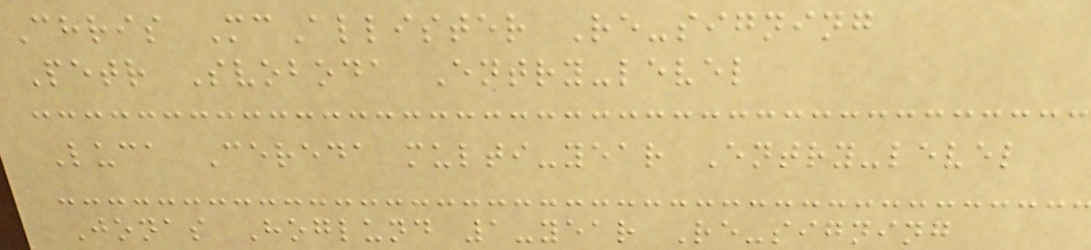Chris McAllister Re-signing
Petr Svoboda Entry-level
Luca Cereda multi-year Entry-level
Jonas Hoglund 1-year Re-signing
